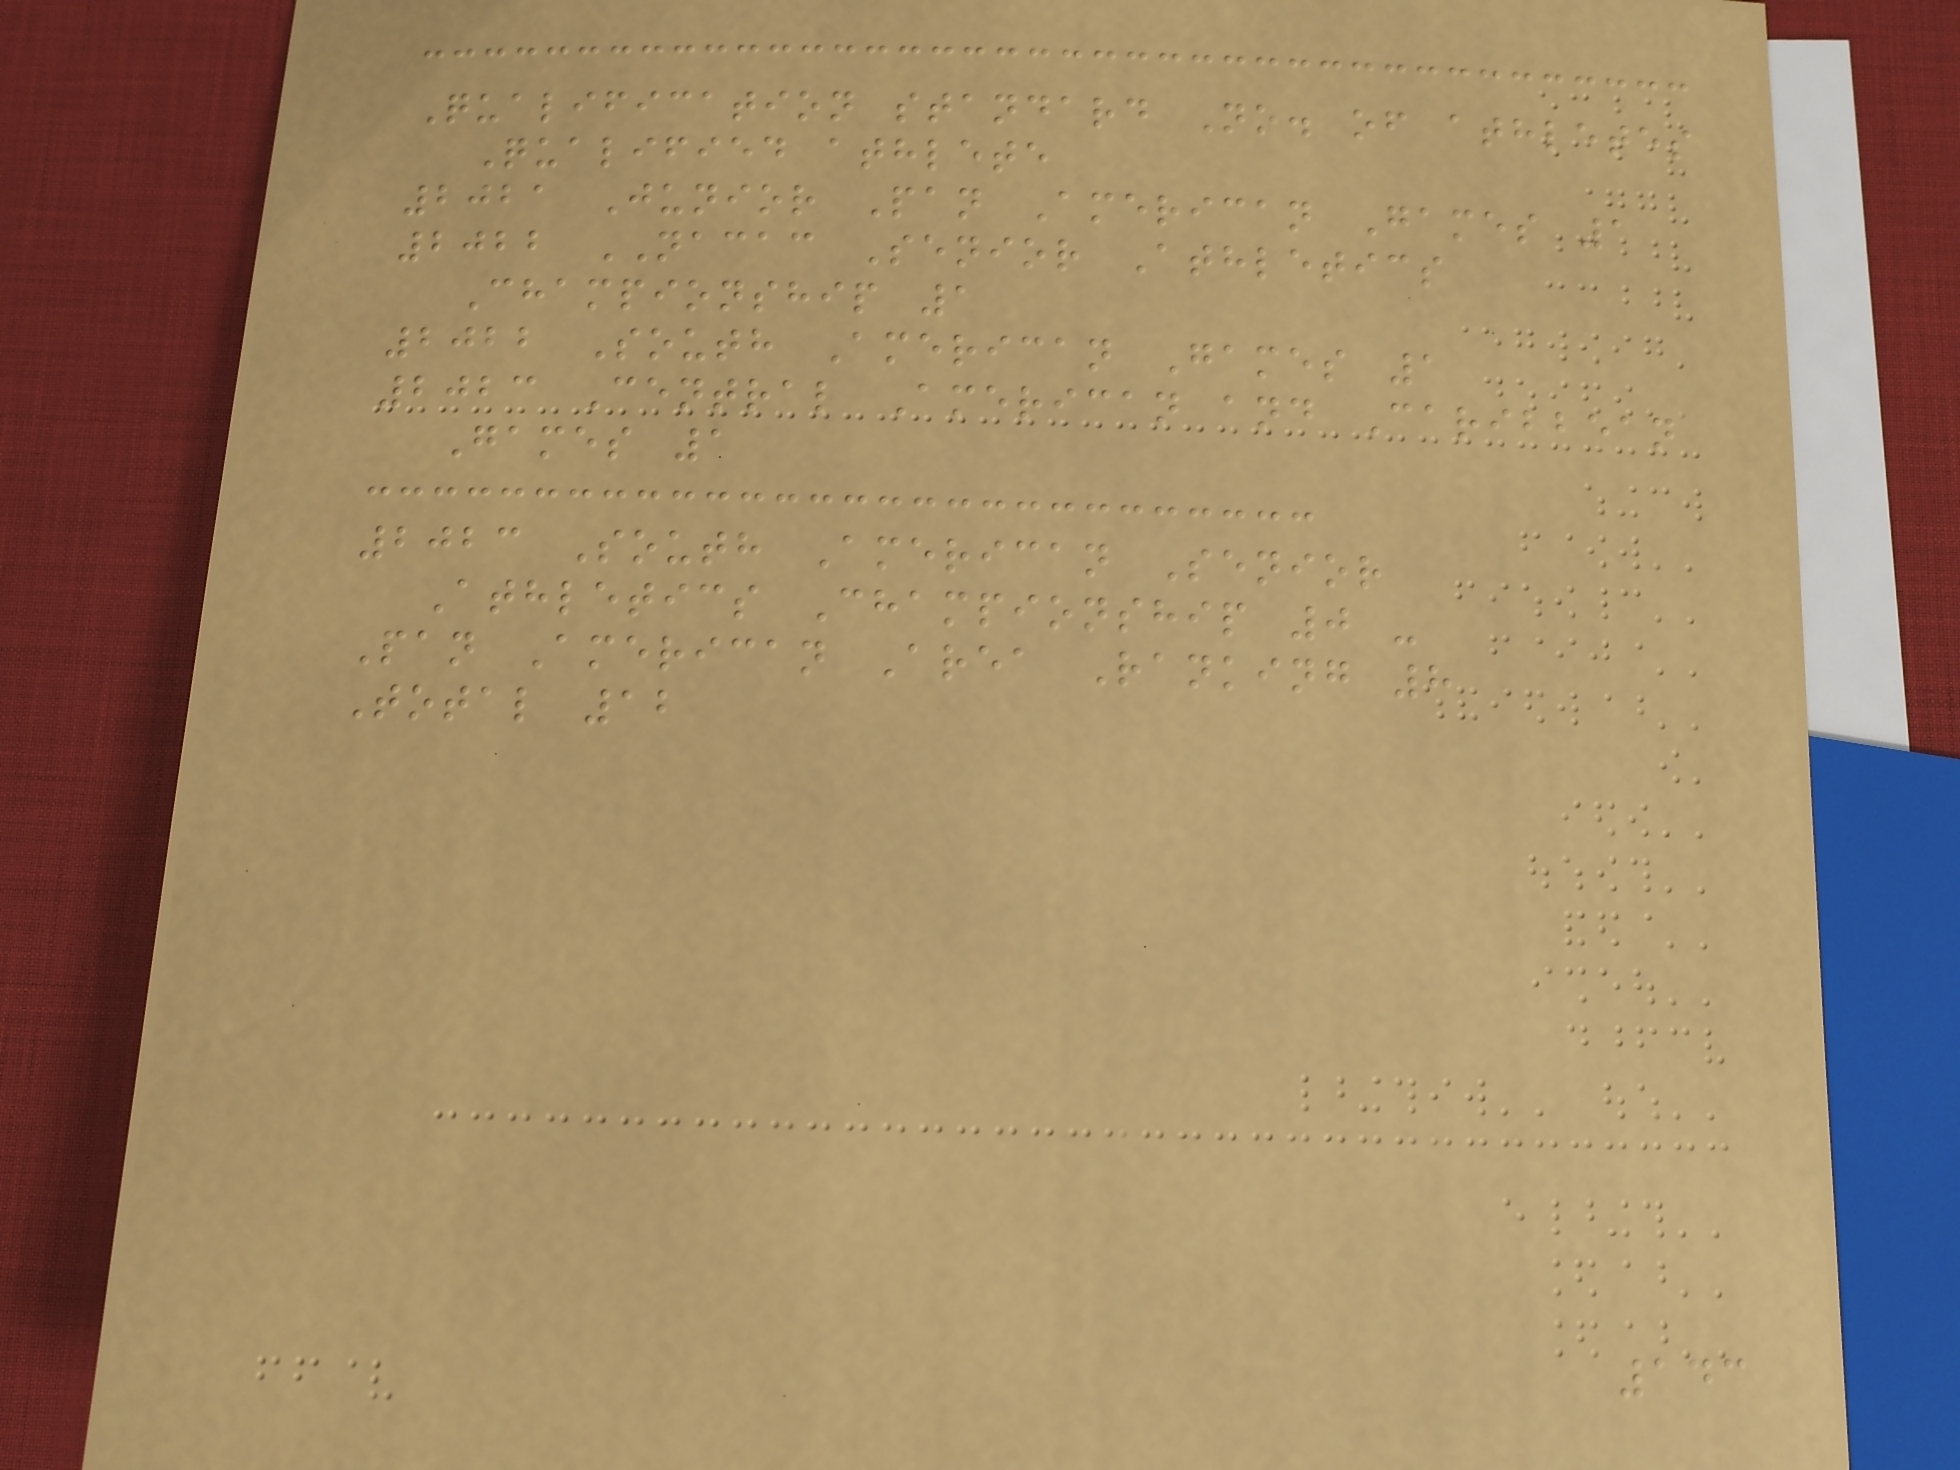Qualification standard No. of athletes
Qualified athlete
2021 Junior Pan American Games 1
2022 NACAC Senior Athletics
Championship 1
2022 South American Games 1
2023 Central American and Caribbean
Games 1
2023 South American Senior
Athletics Championship 0 -
Pan American Area Ranking 8
Total 12
143
